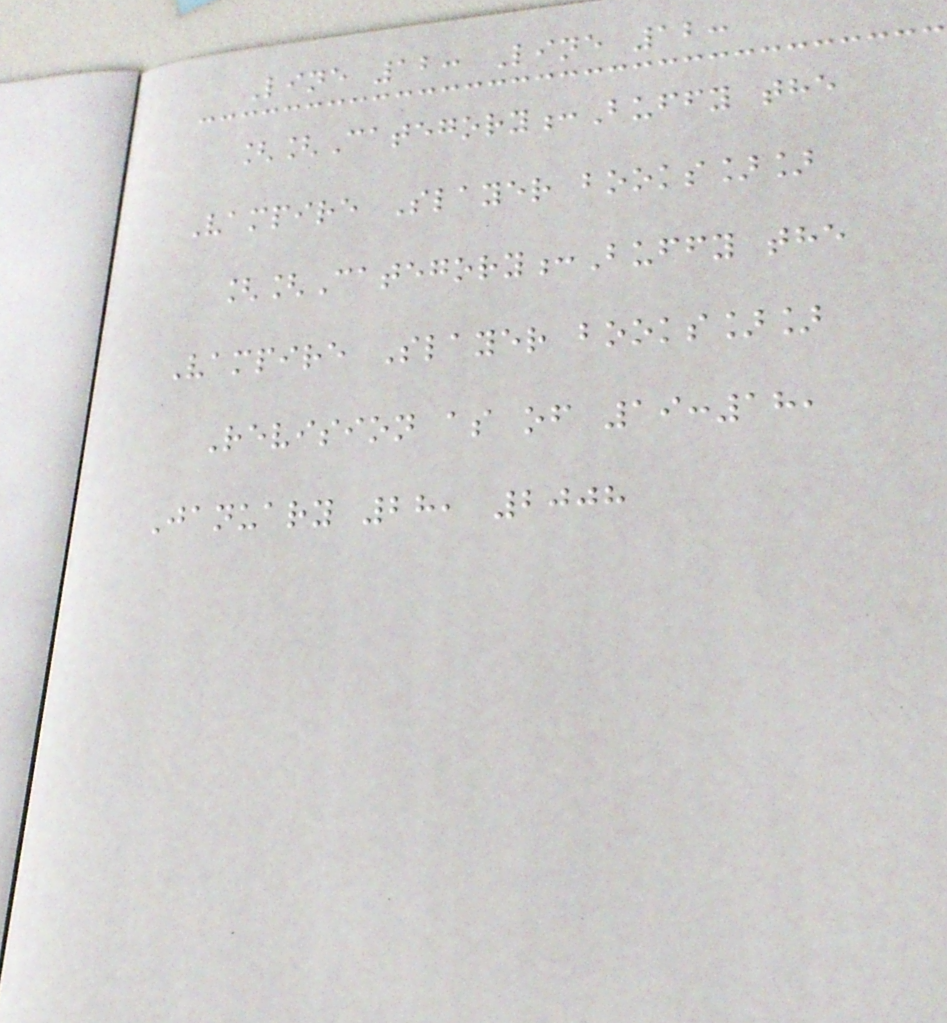Line 12: Line 12:
[[Category:Buffy the
Vampire Slayer books]]
[[Category:Buffy the
Vampire Slayer books]]
Revision as of 19:18,
January 28, 2008
